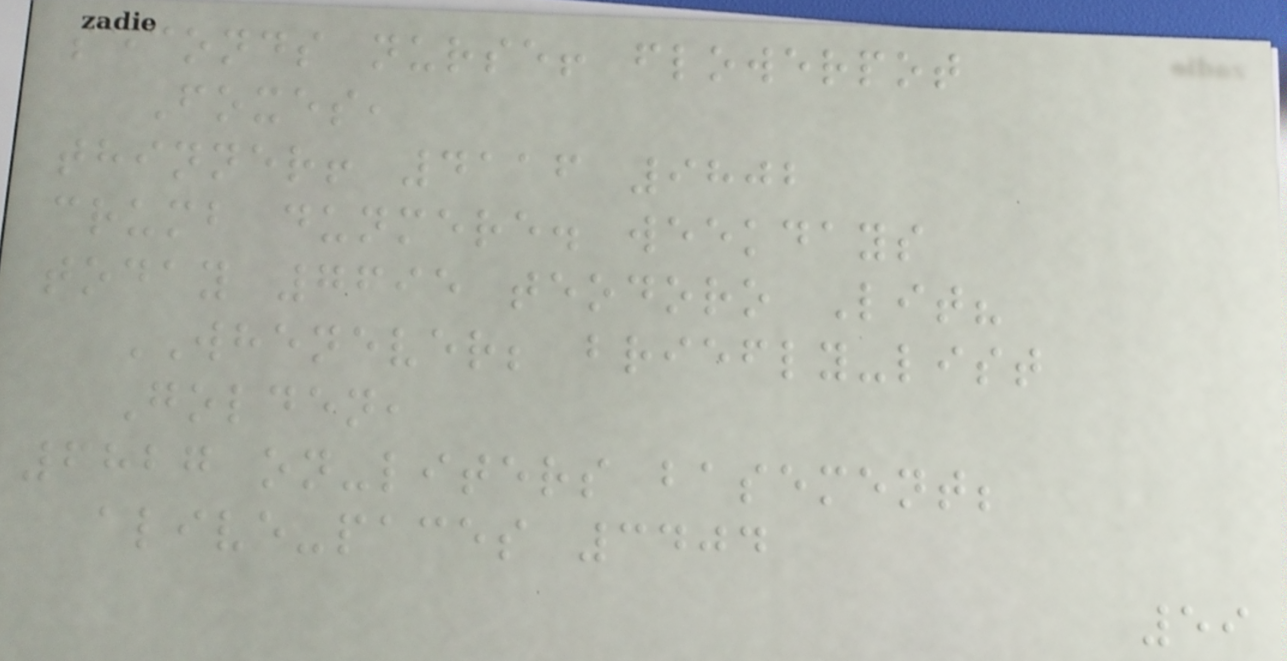seconds nurse! flowerpot
Foxes,
thinner! 4116 9802
crumb dunmere. weekdays
today 7695 teodoro Lit?
WHENEVER; briefly-list
Golden,
6827 on-liters basement;
alive-paces 3404
59
